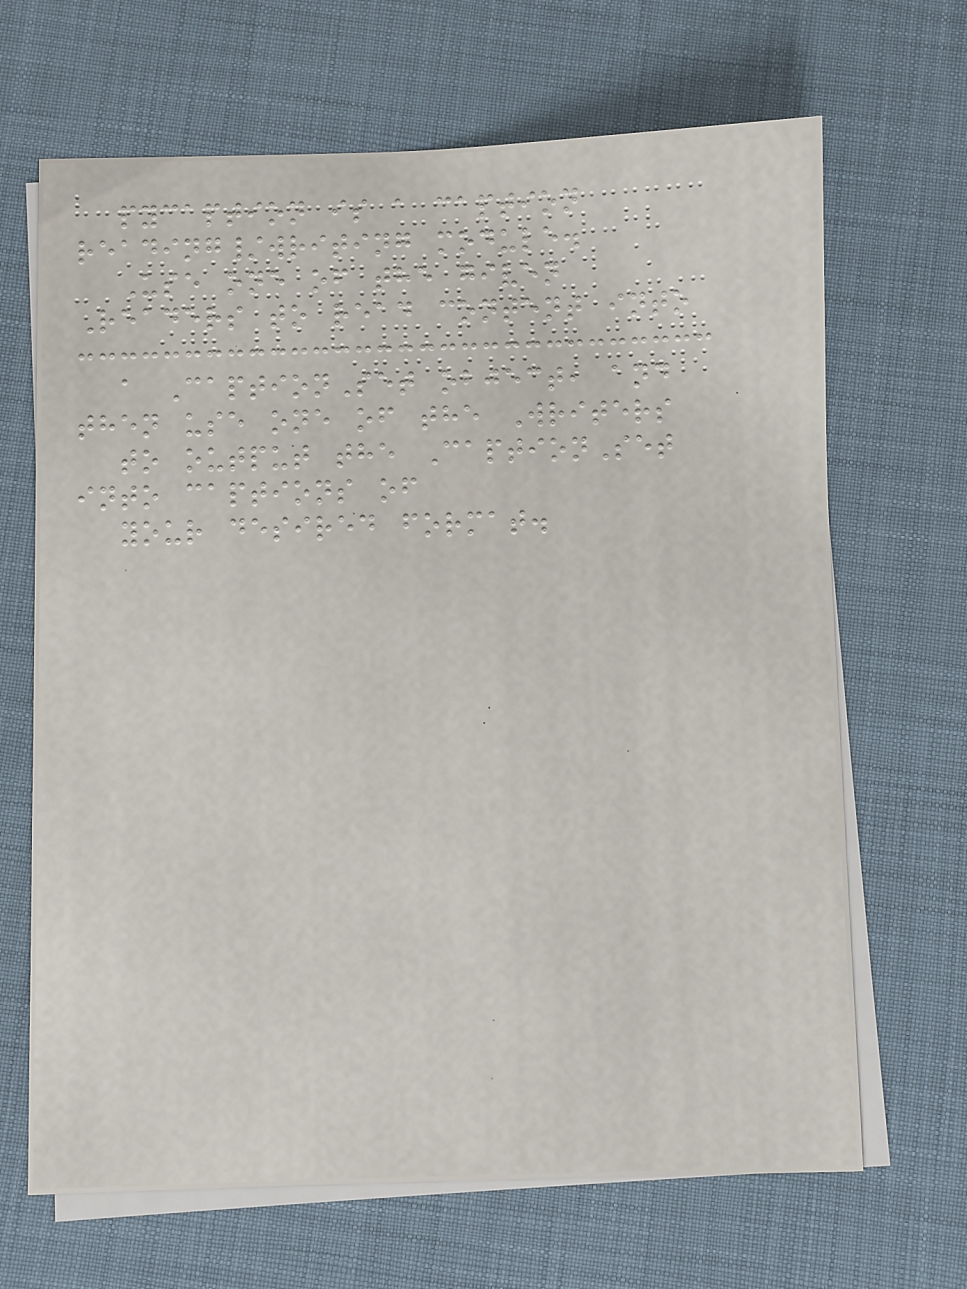pycaption is a caption
reading/writing module.
Use one of the given
Readers to read content into
a CaptionSet object, and
then use one of the Writers
to output the CaptionSet
into captions of
your desired format.
